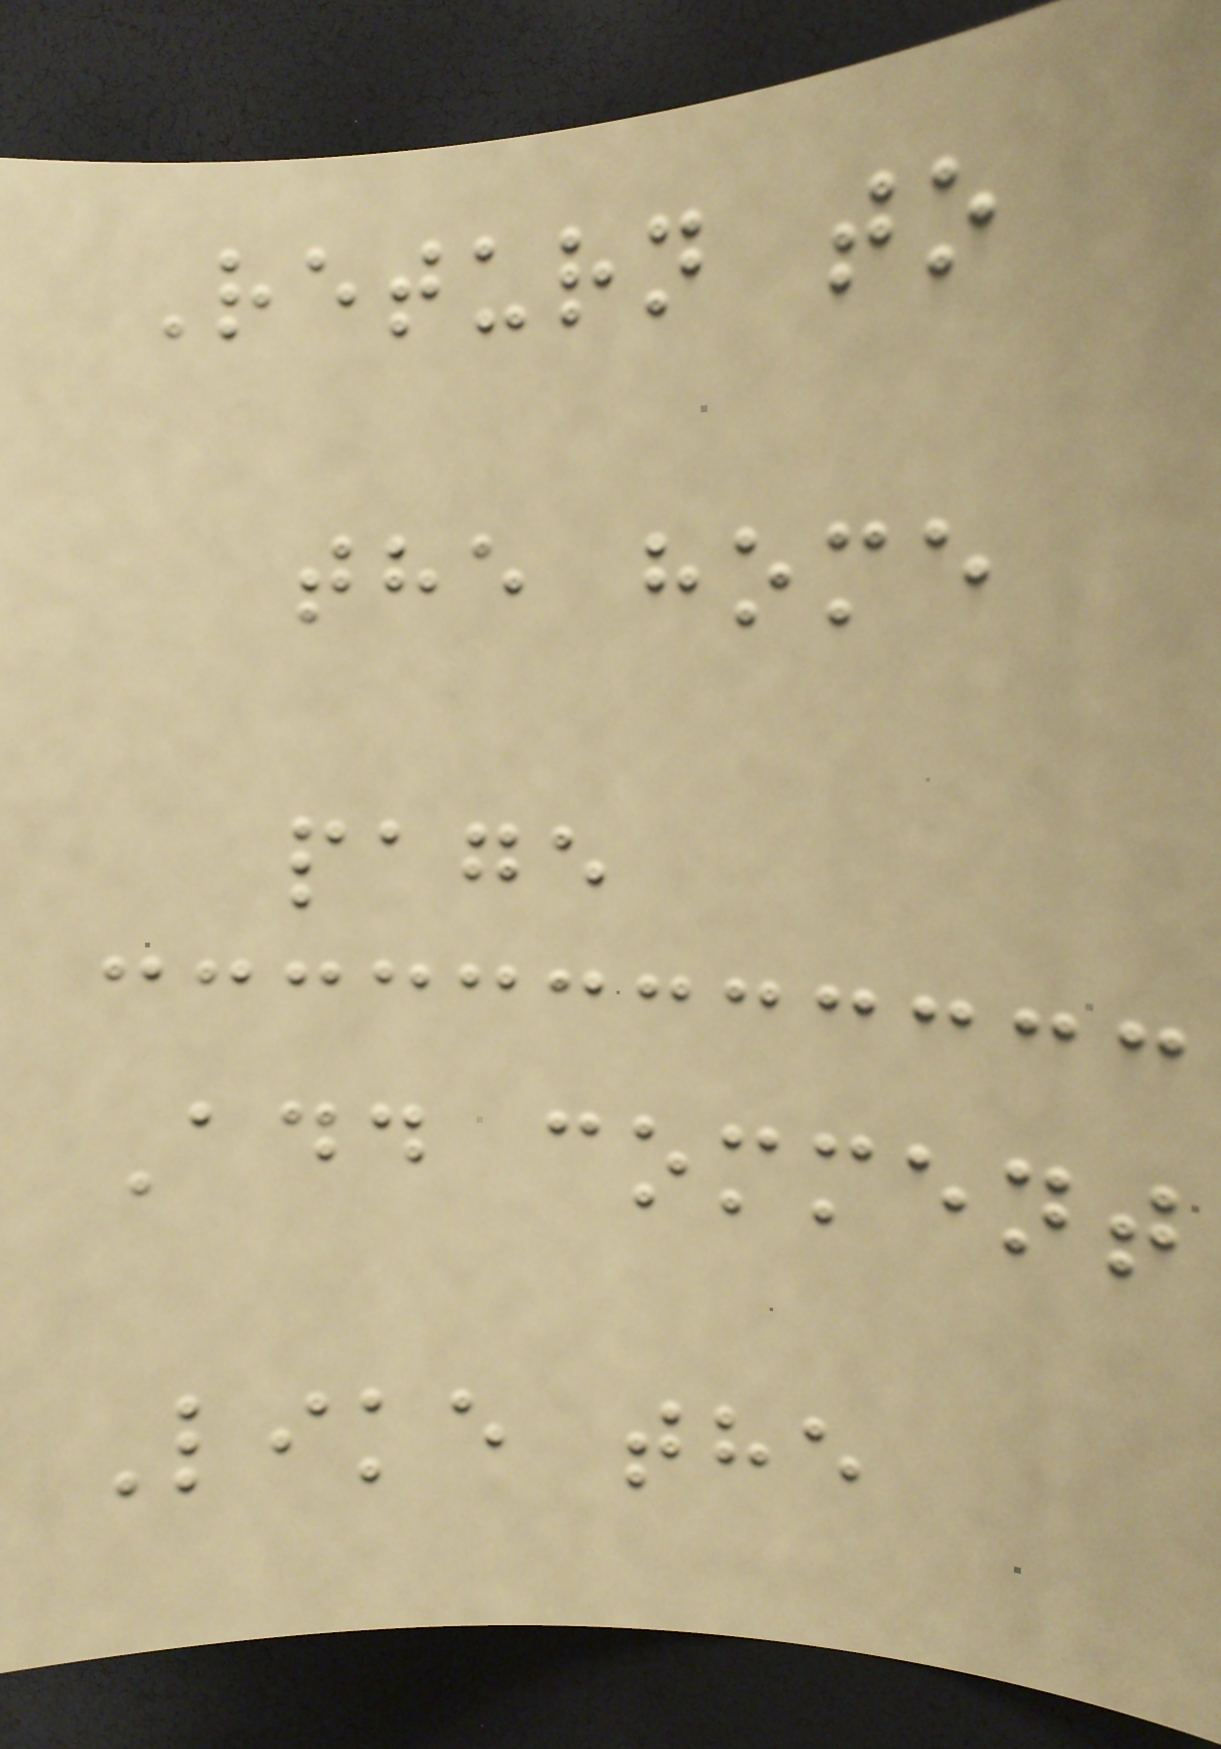Return to
the home
page
Add comment
Like the
